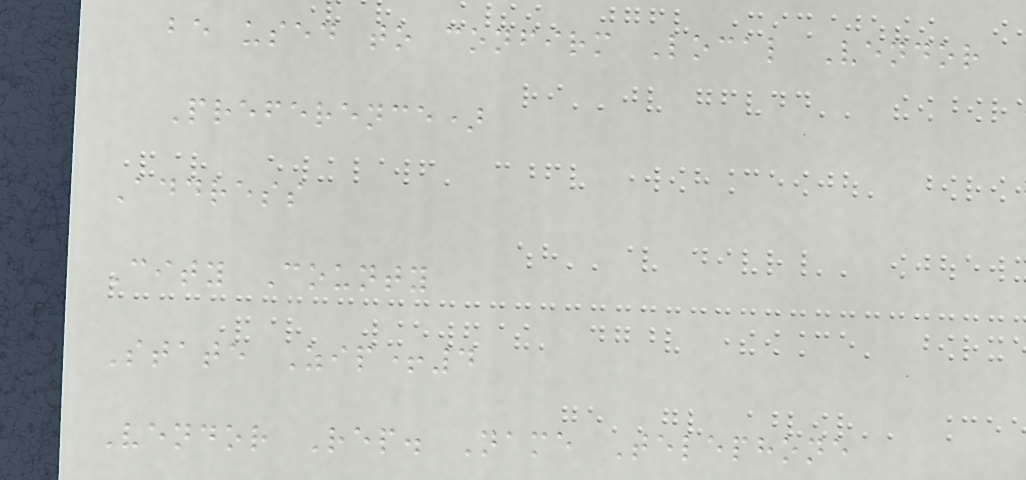be used to confirm Local Vendor
Preference)
Address
City County
State Zip+4
Vendor Rep. Name Telephone
